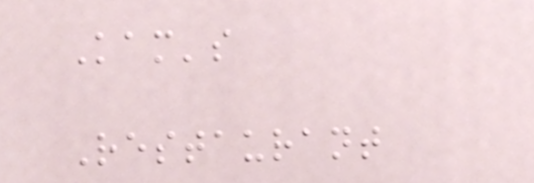Kam's
Restaurant
